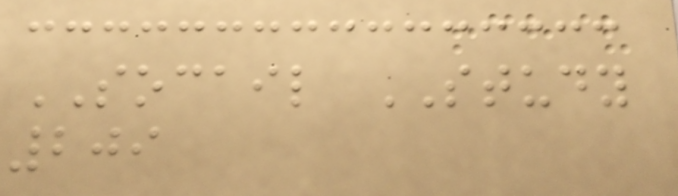SOCAIL STUDY
209
